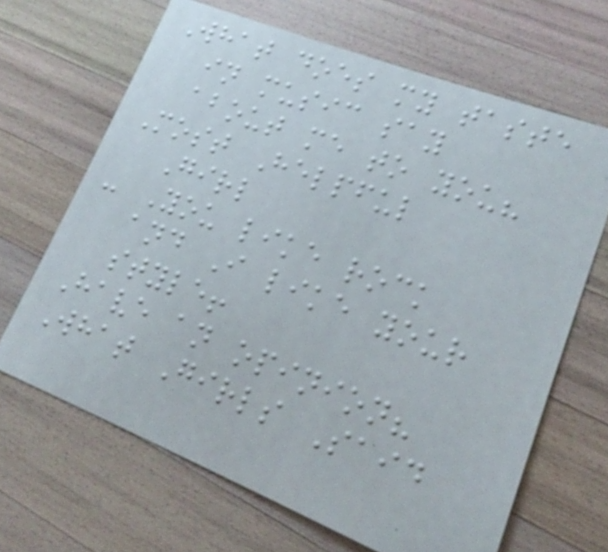What does my taste
in music say
about me to you?
Most Helpful
Girl
- You like rock
and I like your
style!
Have an opinion?
What Girls Said
